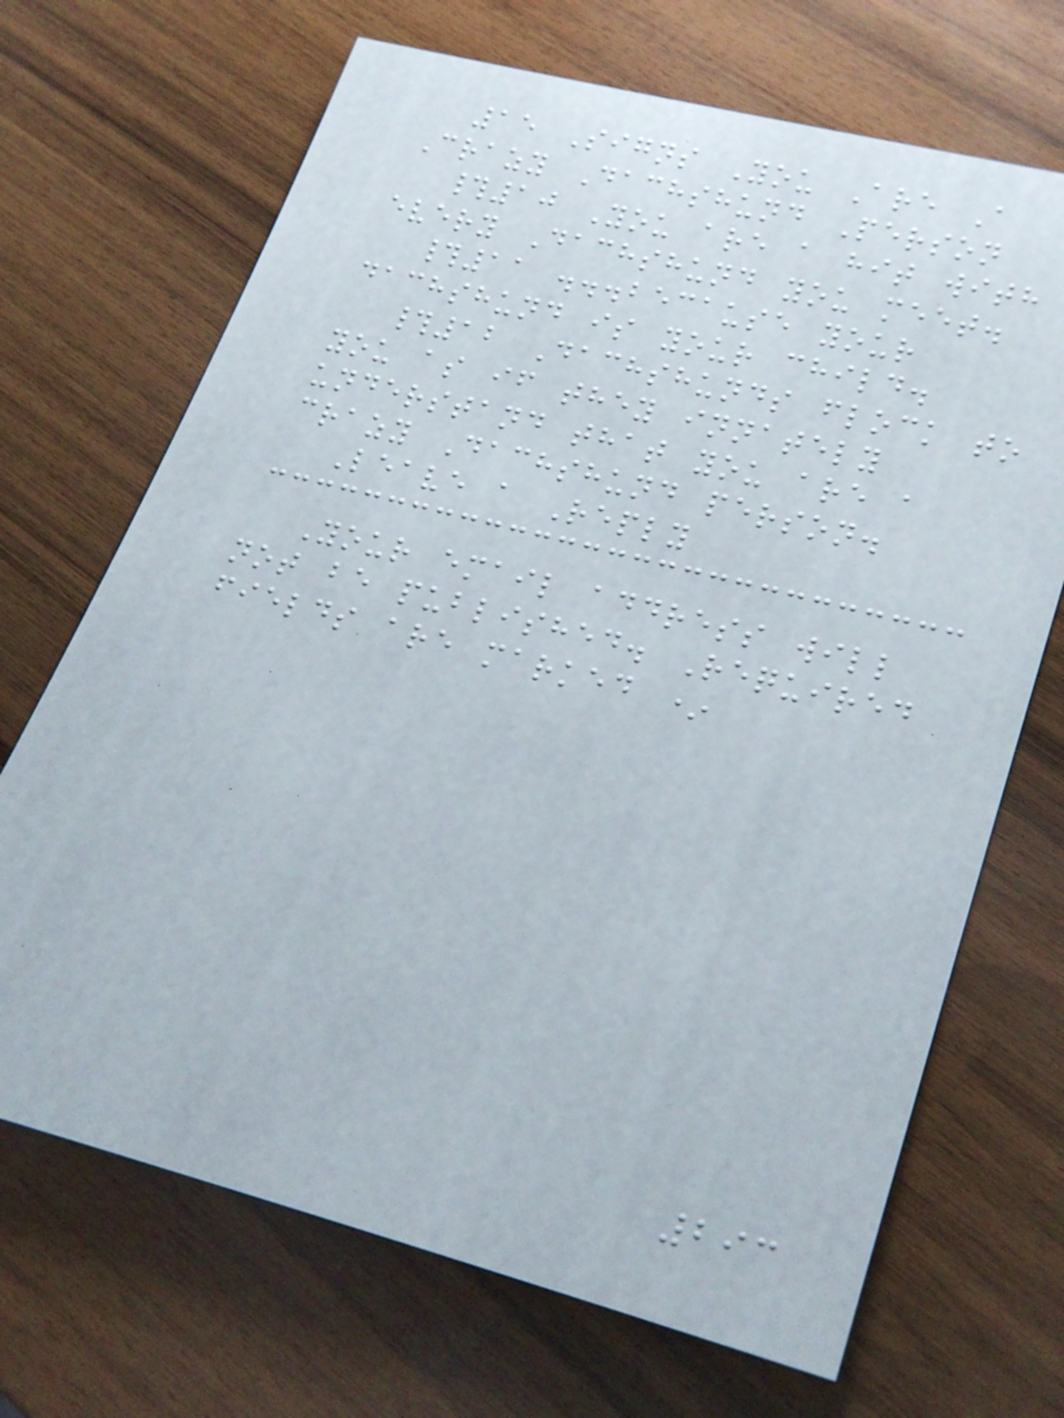15 Signs You Are A
Crazy Dachshund Person
#10 You are a hit with
every Dachshund you meet.
#11 ...because your
dachshund is your child.
#12 Dachshunds flock to
you as if they innately
understand that you are a
crazy Dachshund person.
Leave a Reply
Your email address will
not be published. Required
fields are marked *
293
